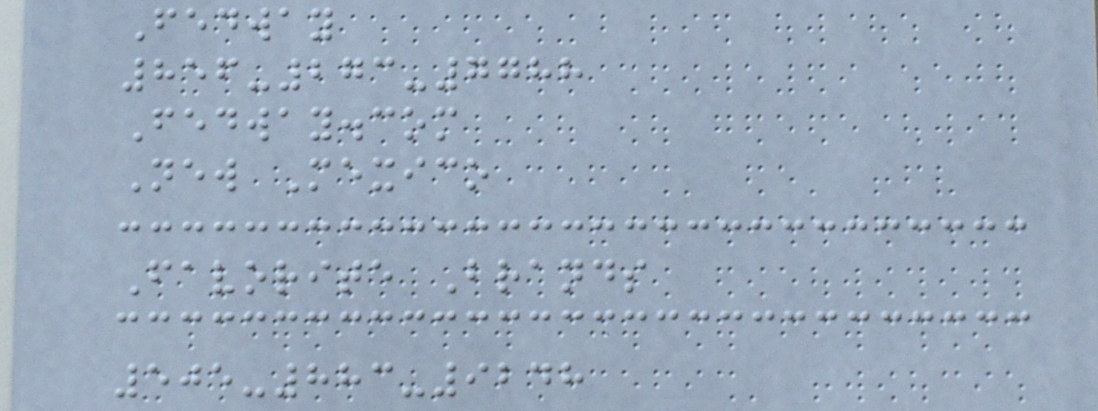Fedway
856-273-7788
Fedway.com
New Mexico
Favorite Brands
505-883-9248
